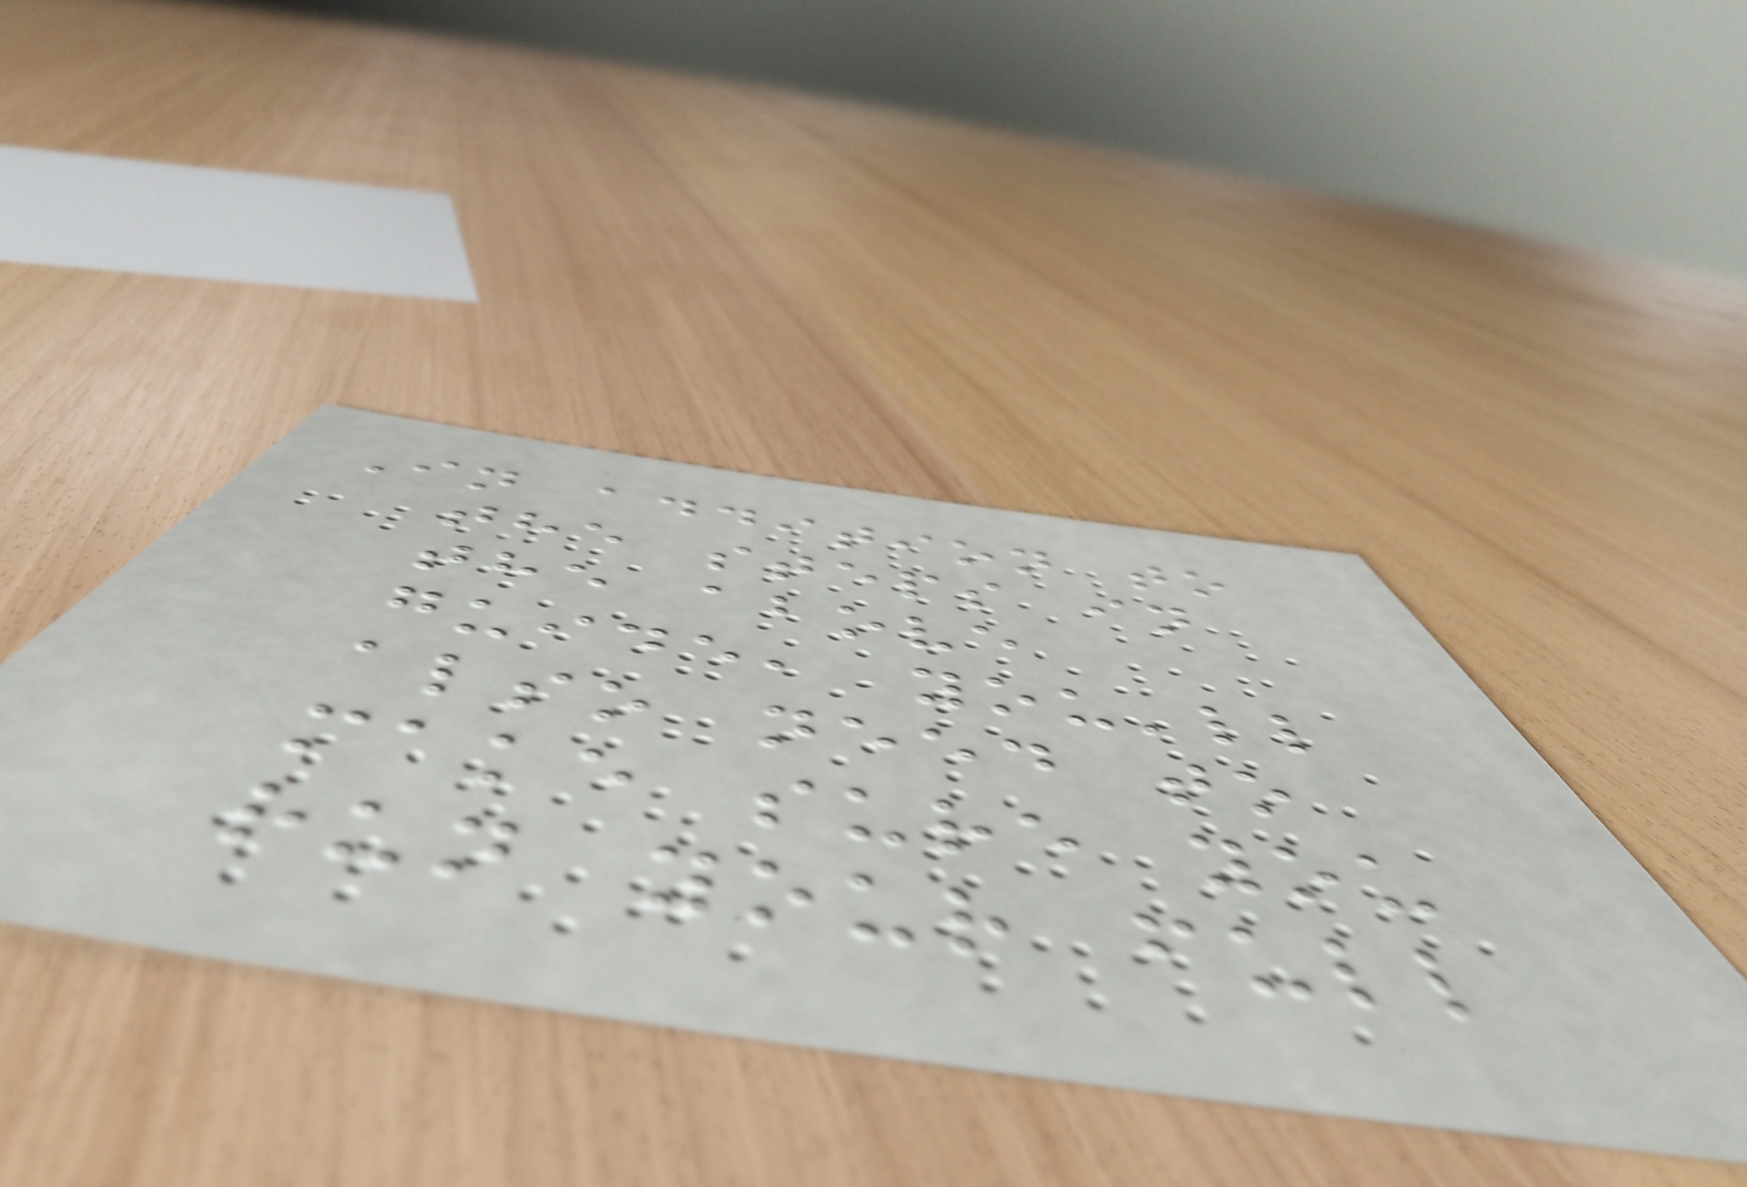In addition to
the steps in
the above
guide, you'll
also need to
make sure you
run your full
